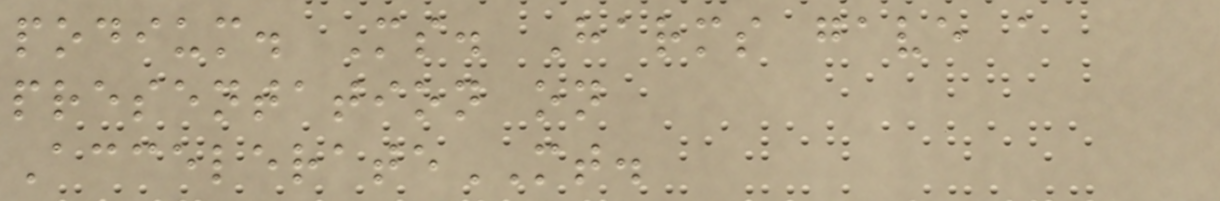podium. Ms. Harms gave a
presentation on
AccelerateMT.
